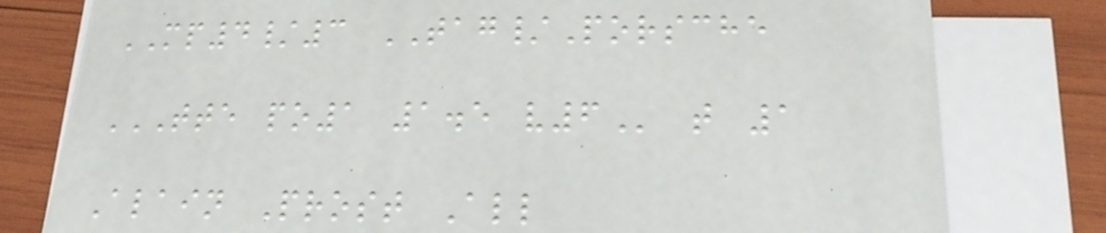MP4/3 TAG/Porsche
TTE PO1 1.5 V6 t 1
Alain Prost All
